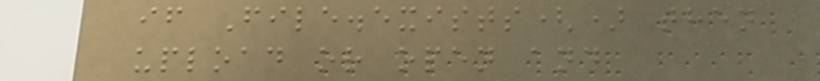if File.exists() then
upload or open and
